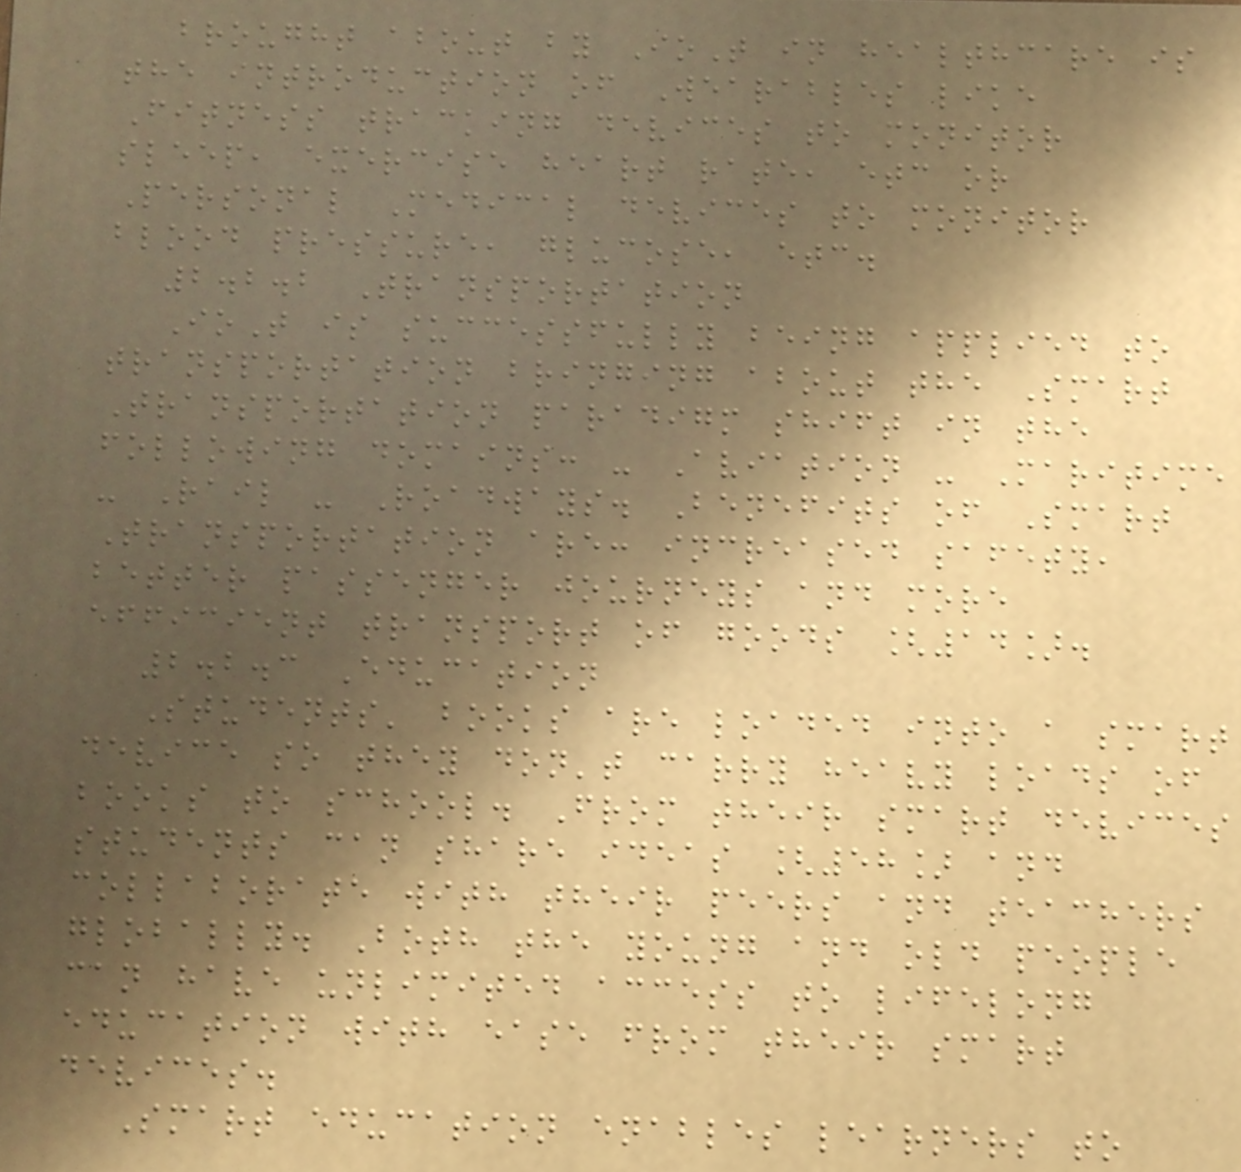brought about by IoT in healthcare is
the introduction of Wearables like
Fitness tracking devices to monitor
sleep, exercise heart rate, etc or
Personal Medical devices to monitor
blood pressure, glucose, etc.
2.2.2 Transportation
IoT is successfully being applied to
transportation bringing about the Smart
Transportation paradigm shift in the
following domains: - Aviation - Maritime
- Rail - Roadways. Benefits of Smart
Transportation are: increased safety,
better passenger journeys and more
efficient transport of goods [14].
2.2.3 Education
Students' books are loaded into a smart
device so they don't carry heavy loads of
books to school. From their smart devices
students can share ideas [58] and
collaborate with their peers and teachers
globally. Both the young and old people
can have unlimited access to lifelong
education with ease from their smart
devices.
Smart education enables learners to
